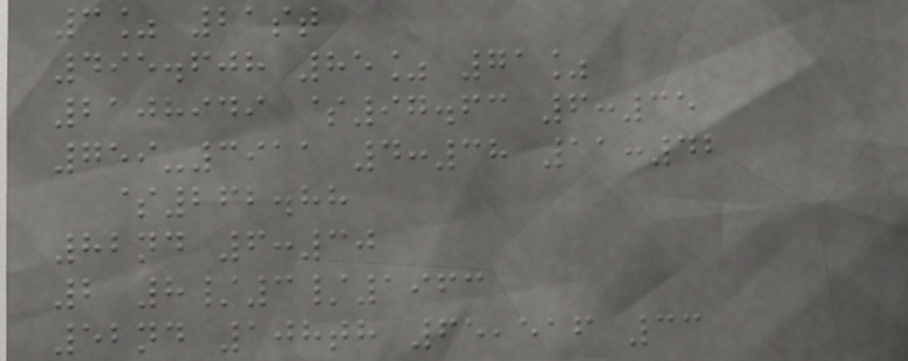3% 21st
495.608 85% 71%
2108949 $97.63 6:35
759-3911 4:38 11:42
$262.88
82nd 6:30
2 8/3/1963
52nd 108th 65,516 33
